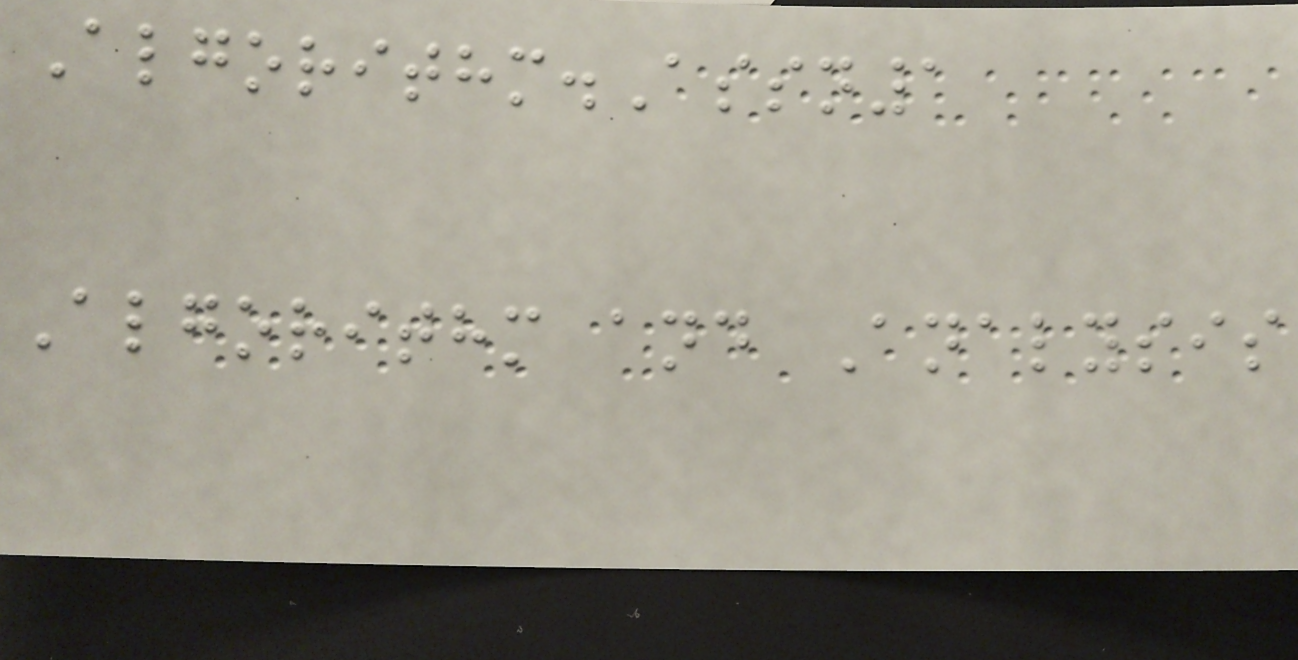Algorithm.Assn1
Algorithm and Analysis
